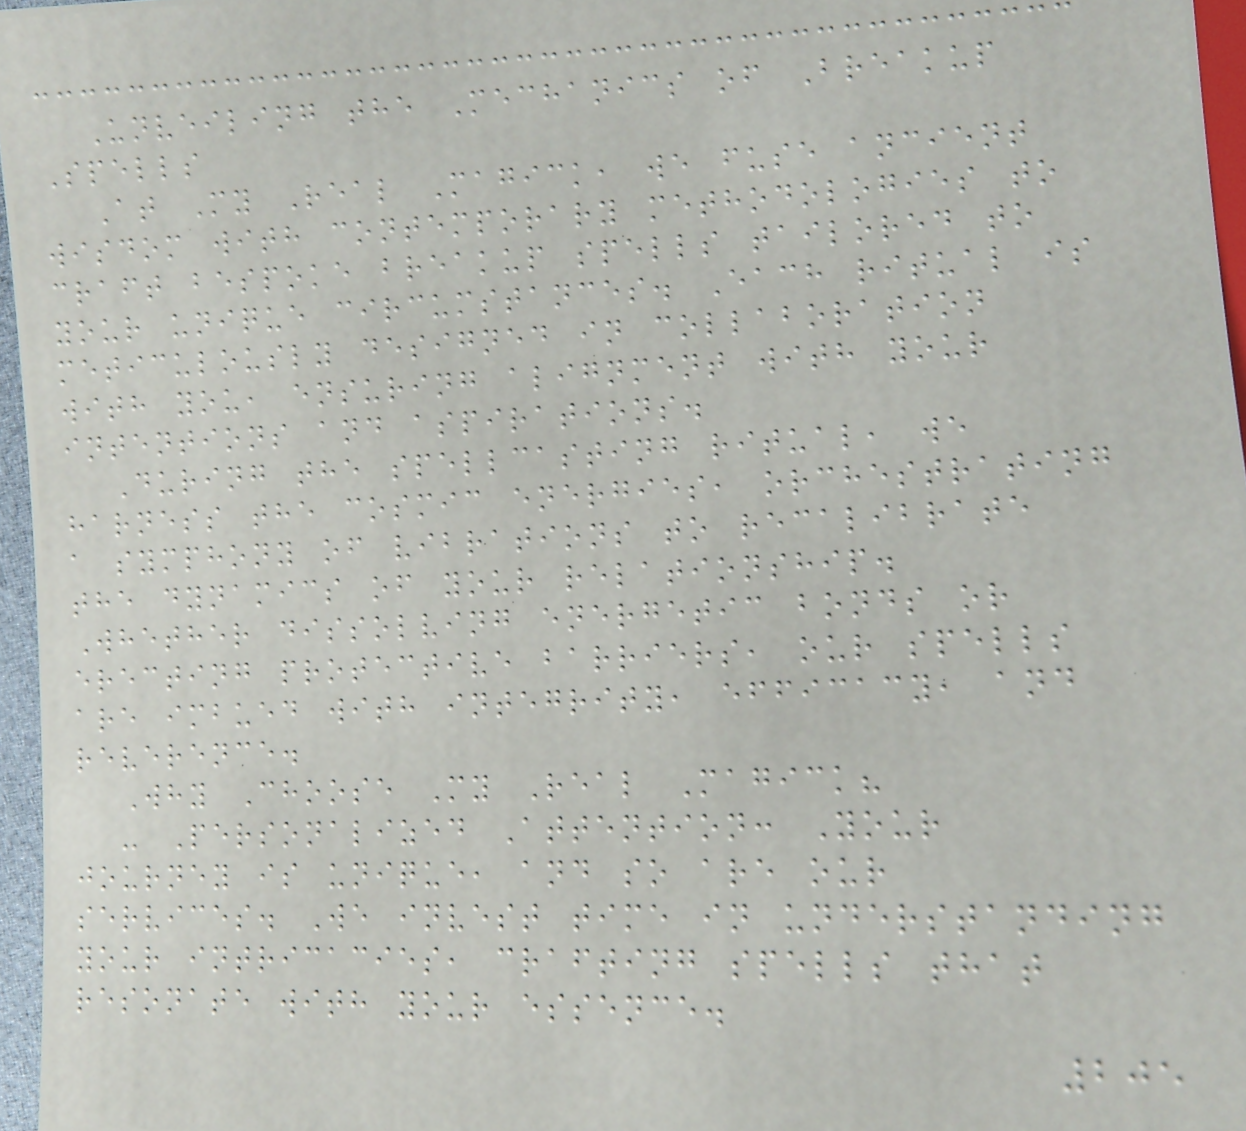Unveiling the Mechanics of Breakup
Spells
At My Real Magick, we fuse ancient
wisdom with contemporary methodologies to
craft bespoke breakup spells tailored to
your unique circumstances. Each ritual is
meticulously designed in collaboration
with you, ensuring alignment with your
intentions and aspirations.
During the spellcasting ritual, we
harness the cosmic energies, orchestrating
a symphony of vibrations to recalibrate
the dynamics of your relationship.
Whether dissolving energetic bonds or
erecting protective barriers, our spells
are imbued with integrity, efficacy, and
reverence.
Why Choose My Real Magick?
- Personalized Attention: Your
journey is unique, and so are our
services. We invest time in understanding
your intricacies, crafting spells that
resonate with your essence.
205
